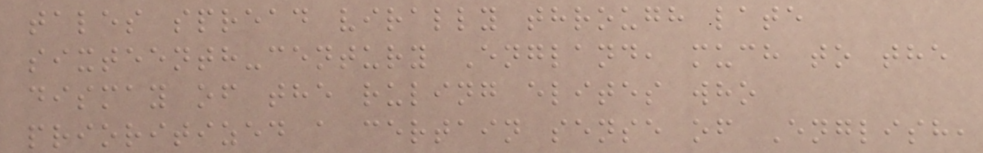tales spread virally through late
sixteenth-century England, much to the
dismay of the ruling elites who
prioritized a certain sense of English,
